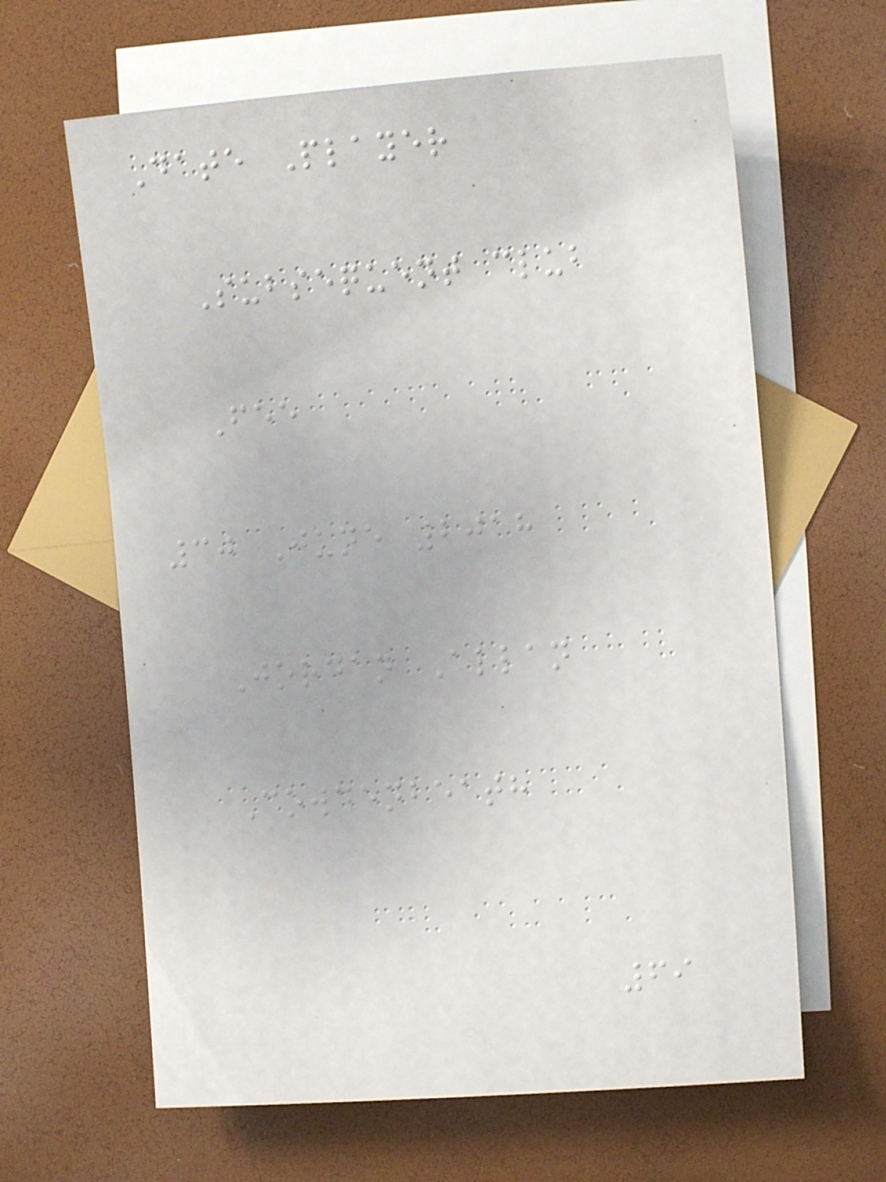Date Player
Subsequent club
Fee
30 June 2018
Jordan Allan
Cowdenbeath
69
